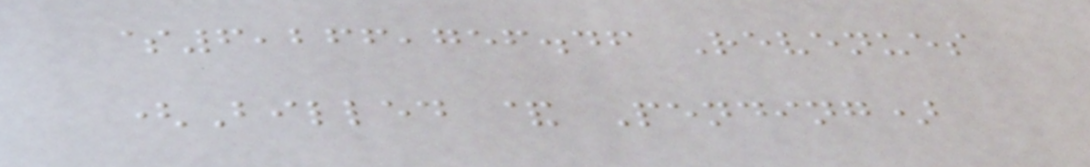$6,266,756.46 Revenues
(Billed & Pending)
